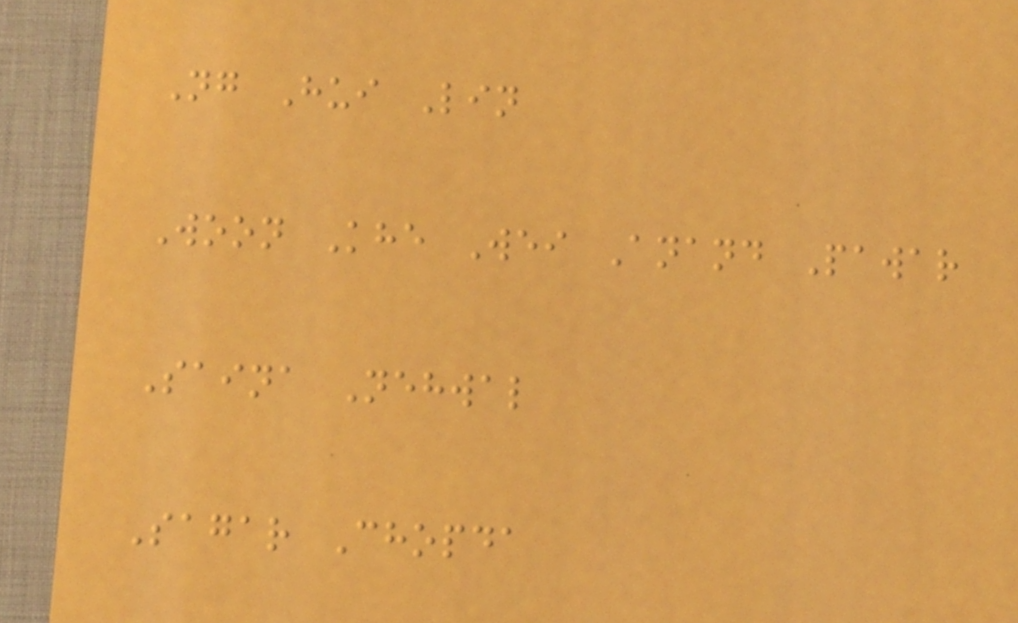Ng Hui Lin
Woon Khe Wei Anand Pawar
Saina Nehwal
Sagar Chopda
